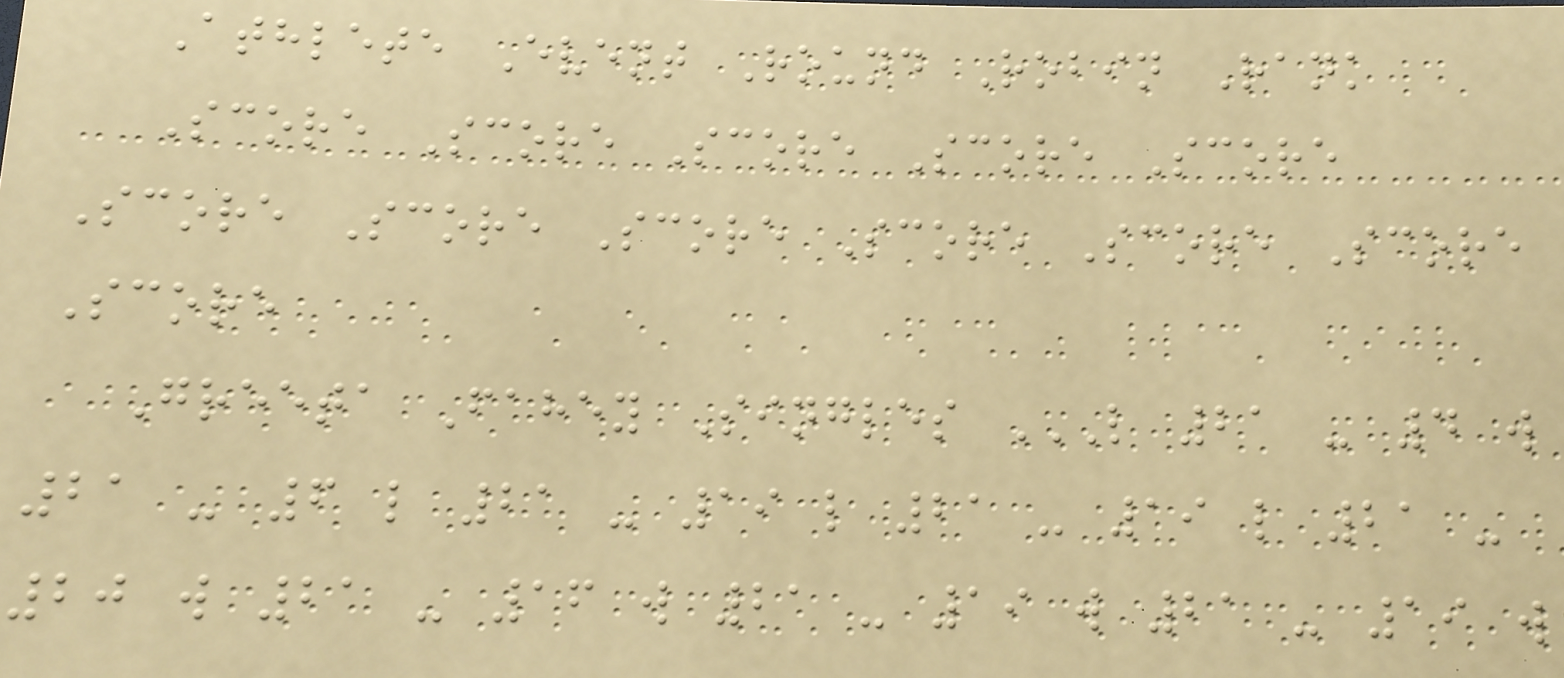Athlete Event Round Robin Rank
Score Score Score Score Score
Score Score Score Score Score Score
Score
Greeta Fahey Singles L 21 - 4 W
21 - 6 L 21 - 19 L 21 - 19 L 21 -
20 W 21 - 16 W 21 - 19 W 21 - 19 W
